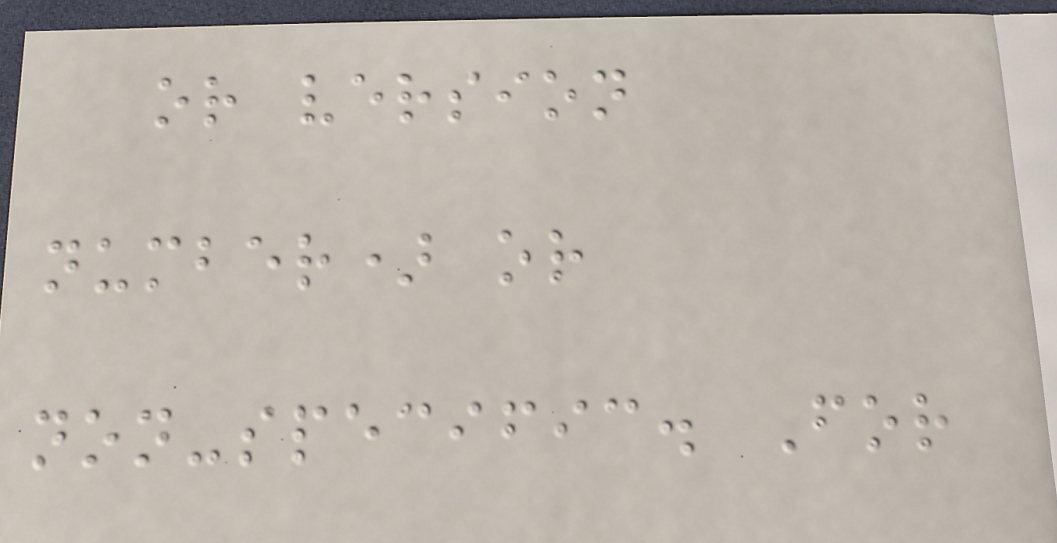or version
number) or
non-specific. For
